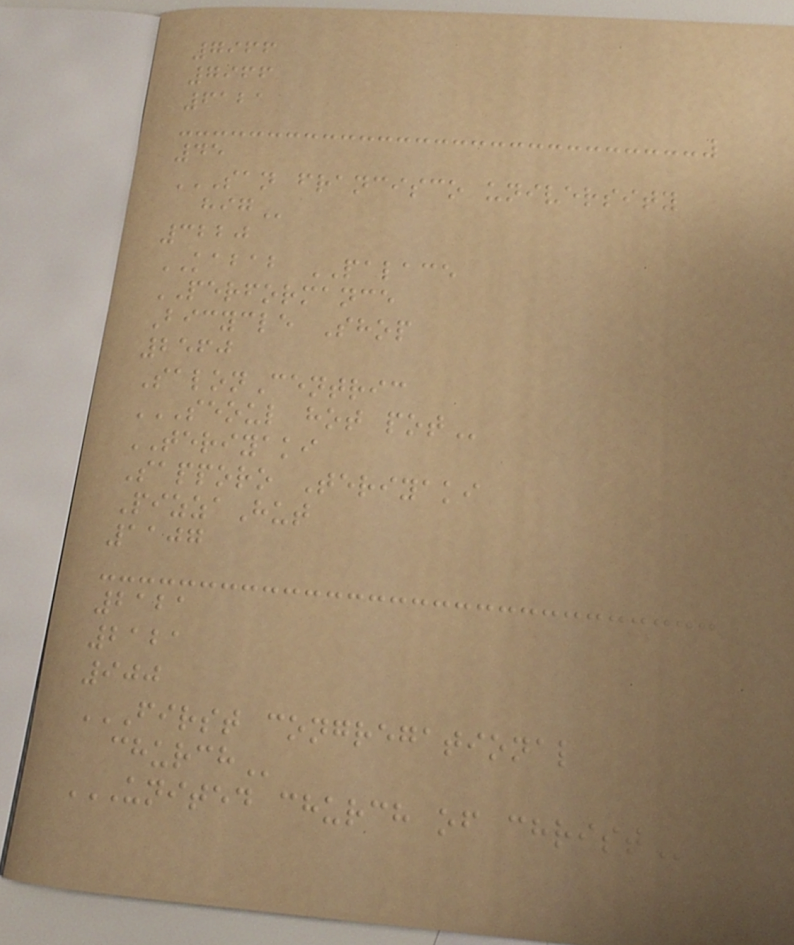7966
7966
6121
45
SAN FRANCISCO UNIVERSITY
HIG
3220
KABAB PALACE
PERFORMANCE
Bicycle Shop
2560
SalonCentric
SEOUL HOT POT
TERIYAKI
Sapporo Teriyaki
PizzaHut
1107
2121
2121
900
FIRST CONGREGATIONAL
CHURCH
UNITED CHURCH OF CHRIST
